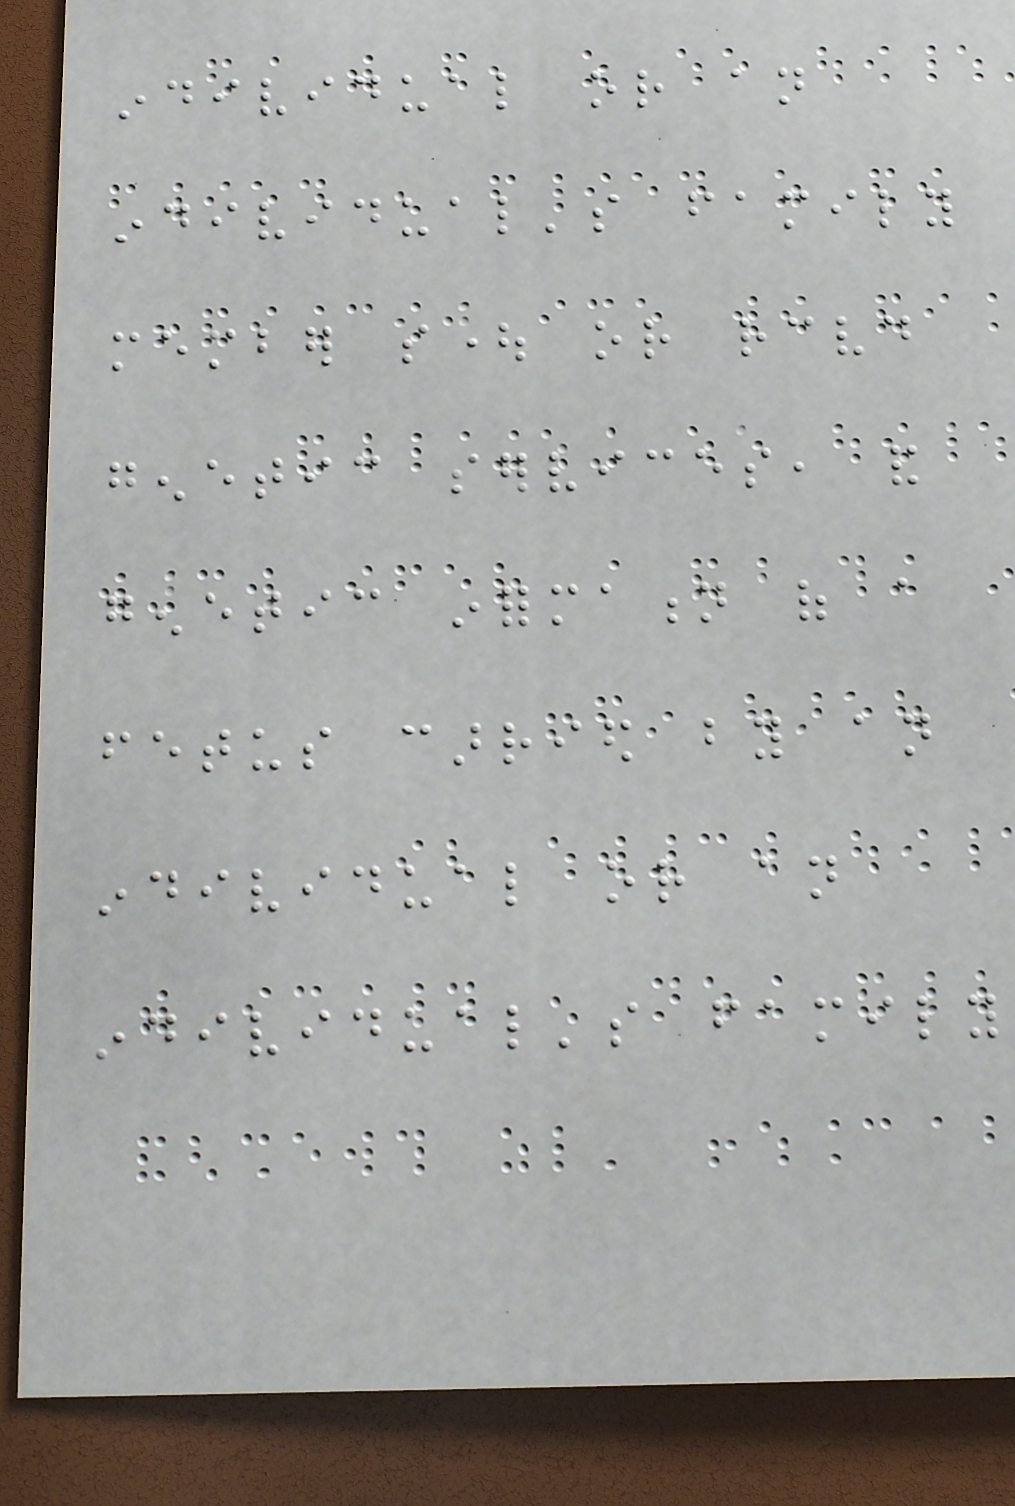individual or an
individual's family
member sought or received
genetic services, and
genetic information of a
fetus carried by an
individual or an
individual's family
